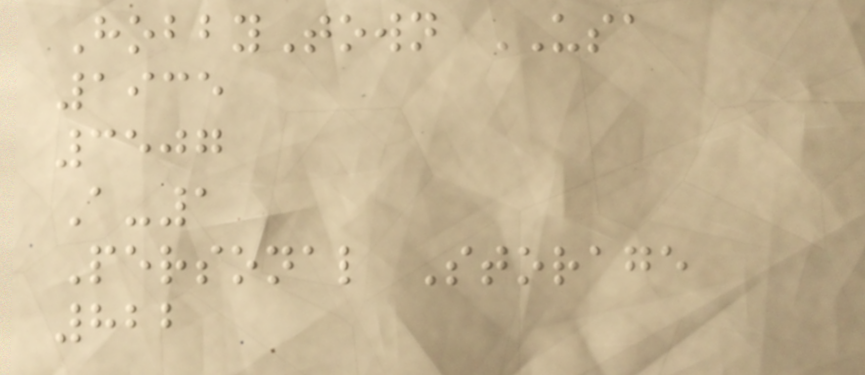HobbyTown USA
1935
3507
A-1
Personal Storage
822
